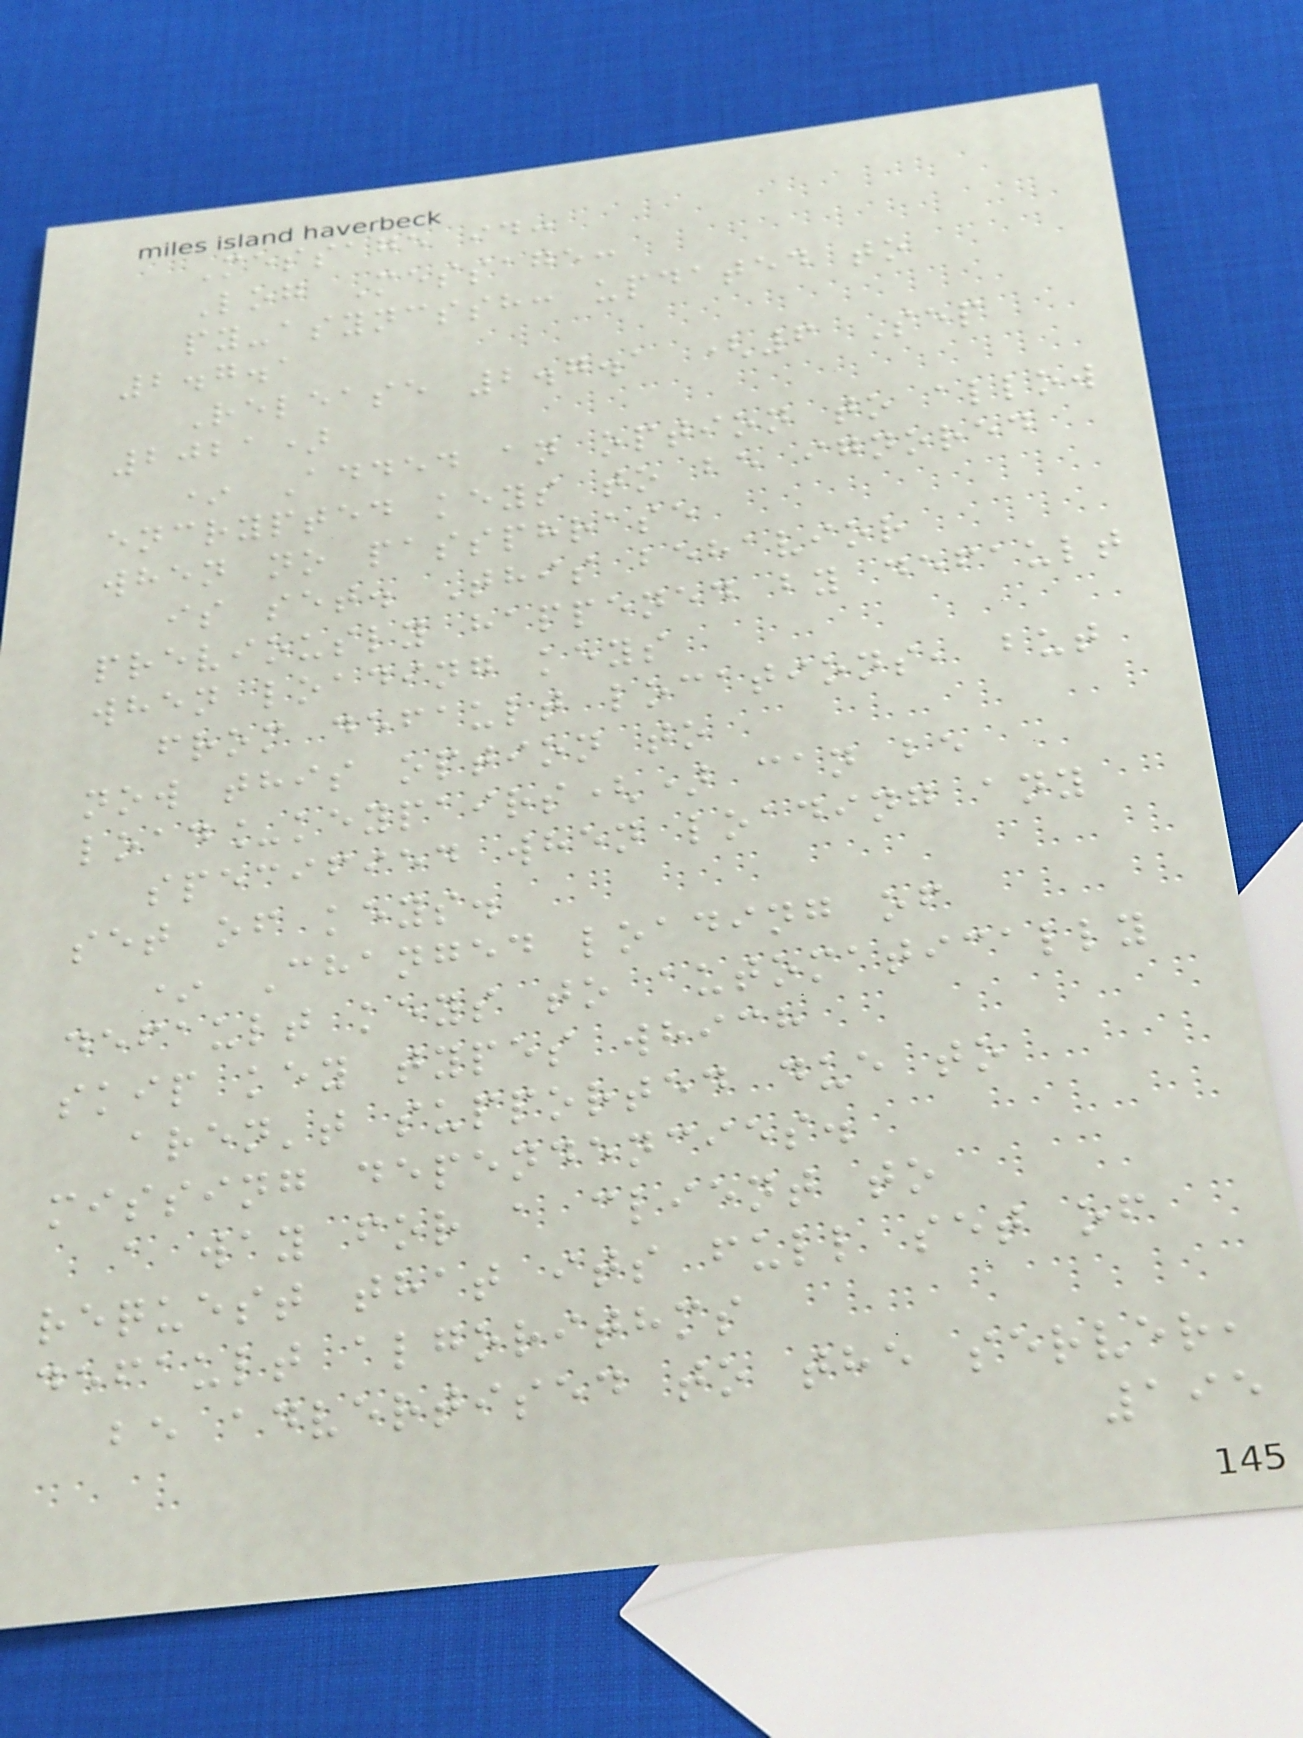Message id:
Log Message:
py-asyncssh: updated to
2.7.1
Release 2.7.1 (6 Sep
2021)
* Added an option to allow
encrypted keys to be ignored
when no passphrase
is set. This behavior
previously happened by default
when loading keys
from default locations, but
now this option to
load_keypairs() can be
specified when loading any
set of keys.
* Changed loading of
default keys to automatically
skip key types which
aren't supported due to
missing dependencies.
a way for a client to
request that its full set of
default algorithms
be advertised to the server,
195
